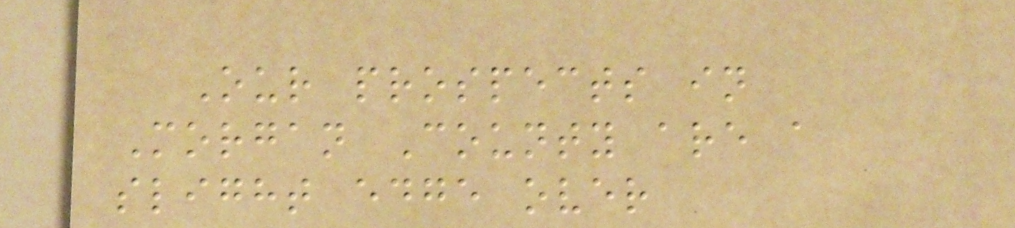Our prospects in
Morgan County are a
slight edge over
